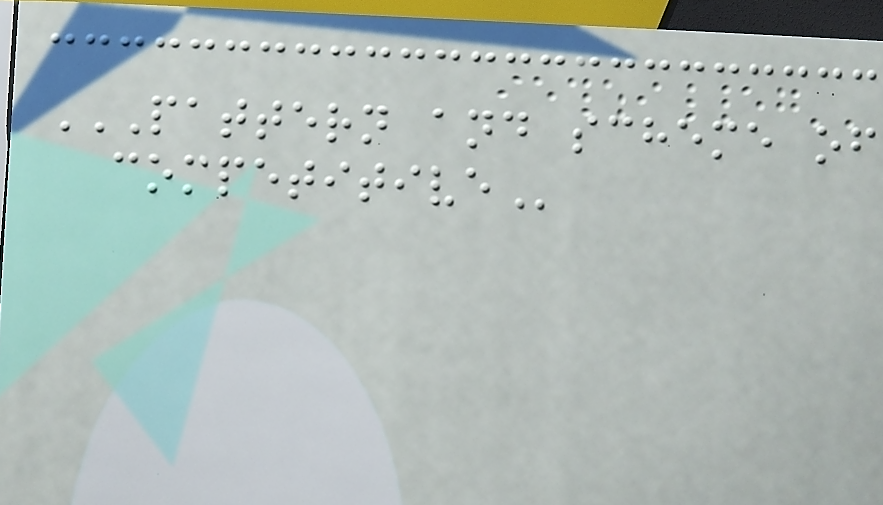PATTERN AND SCHEME OF
COMPETITIVE
